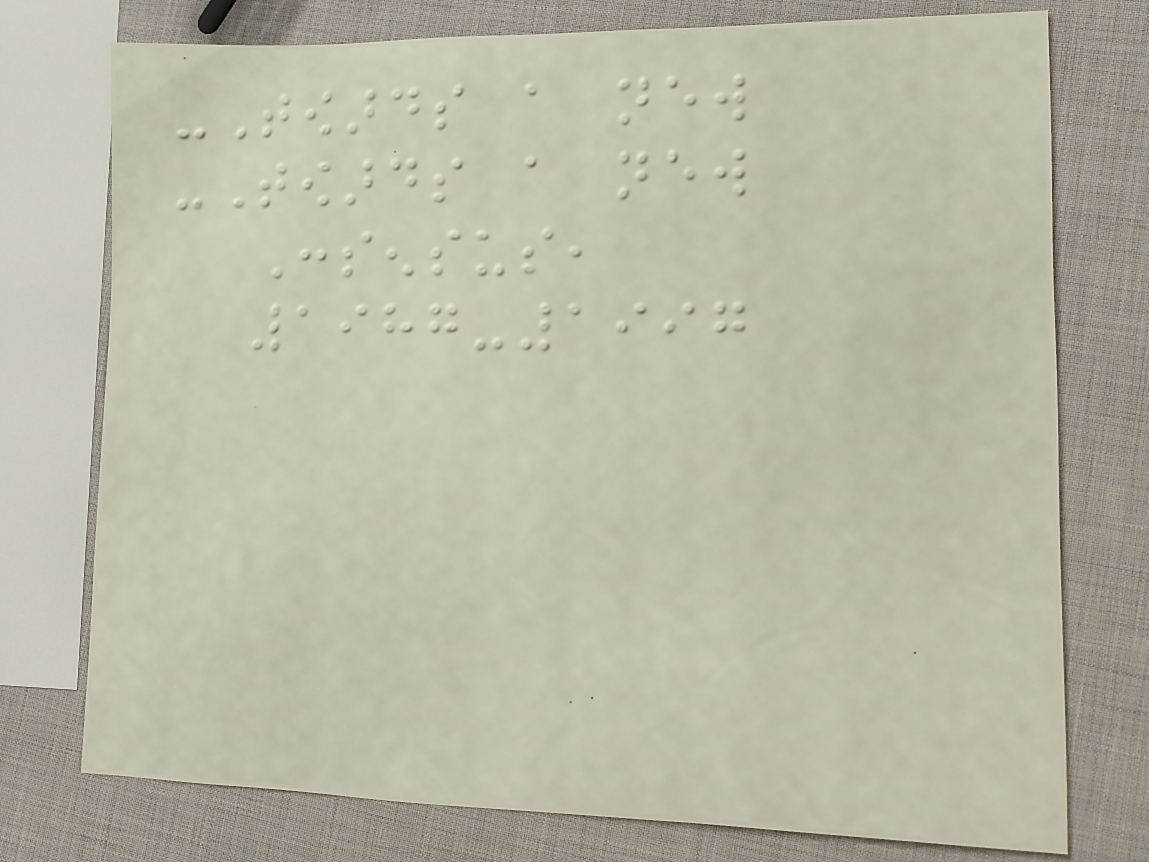-Towards a new
-Towards a new
Consensus,
1987-1997
